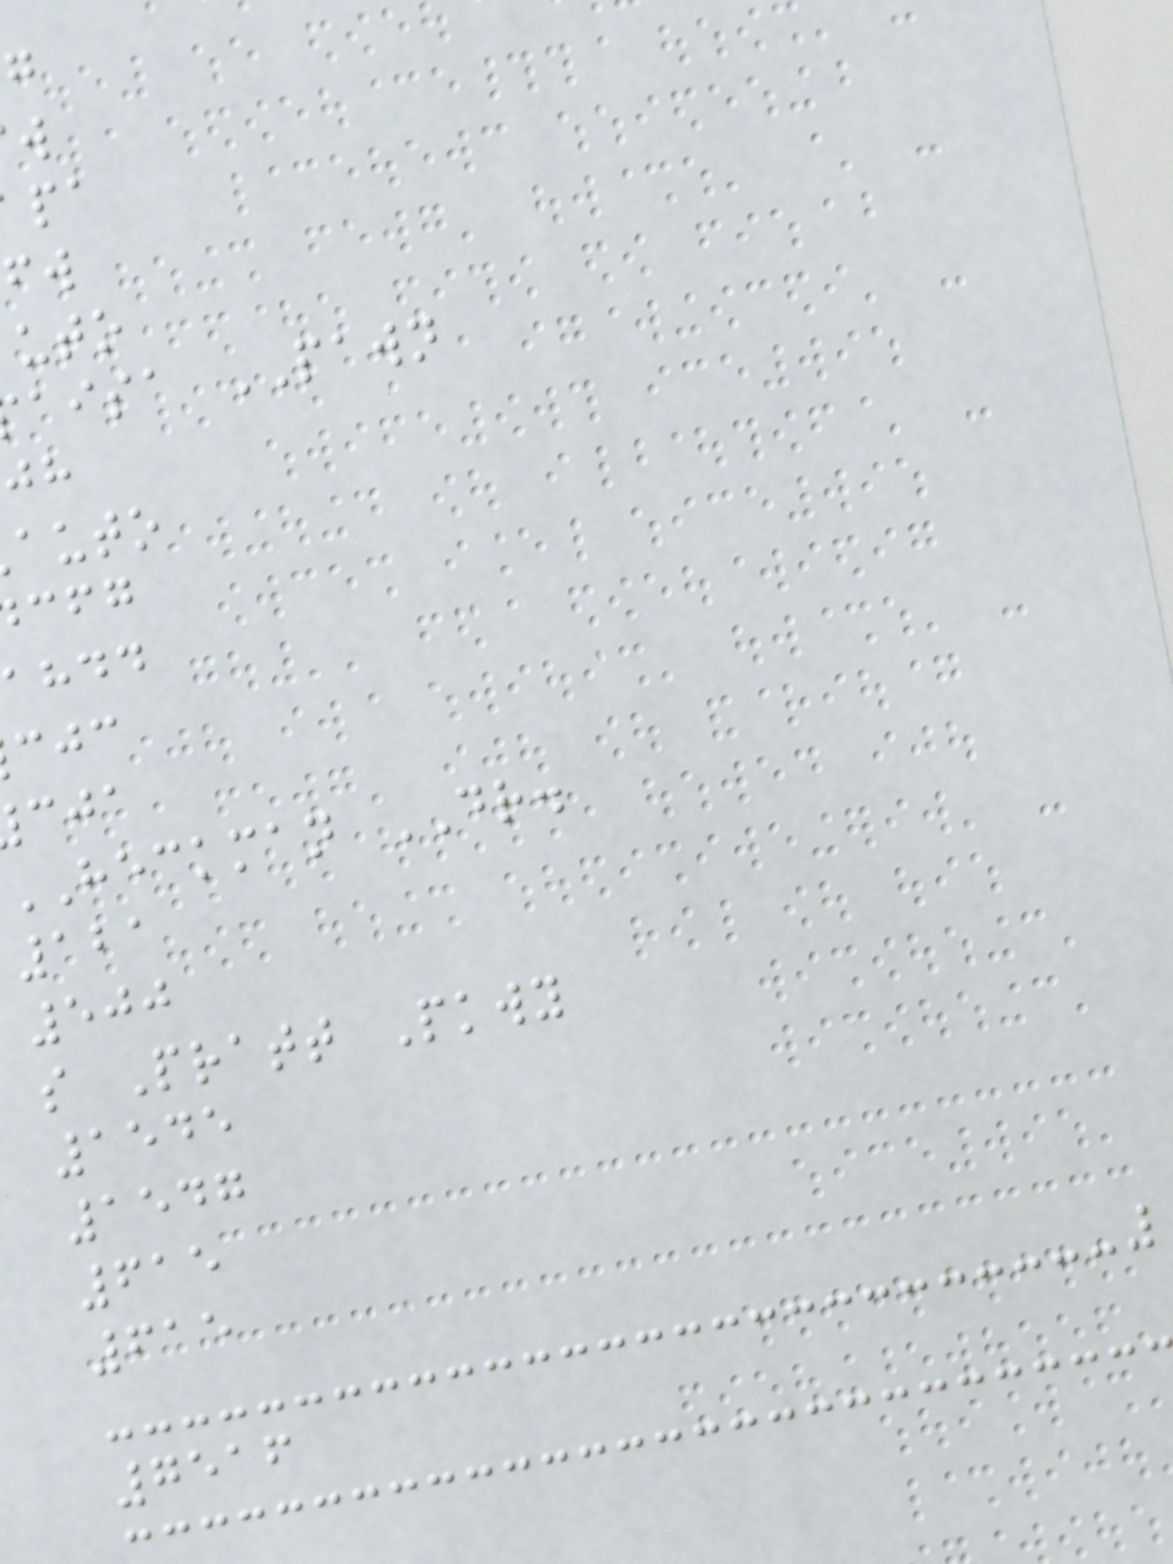aisa PAWN
auto
ahdd
HECKMAN DR.
121
500
s Pratt Pkwy
1545
1547
615
615
7516
